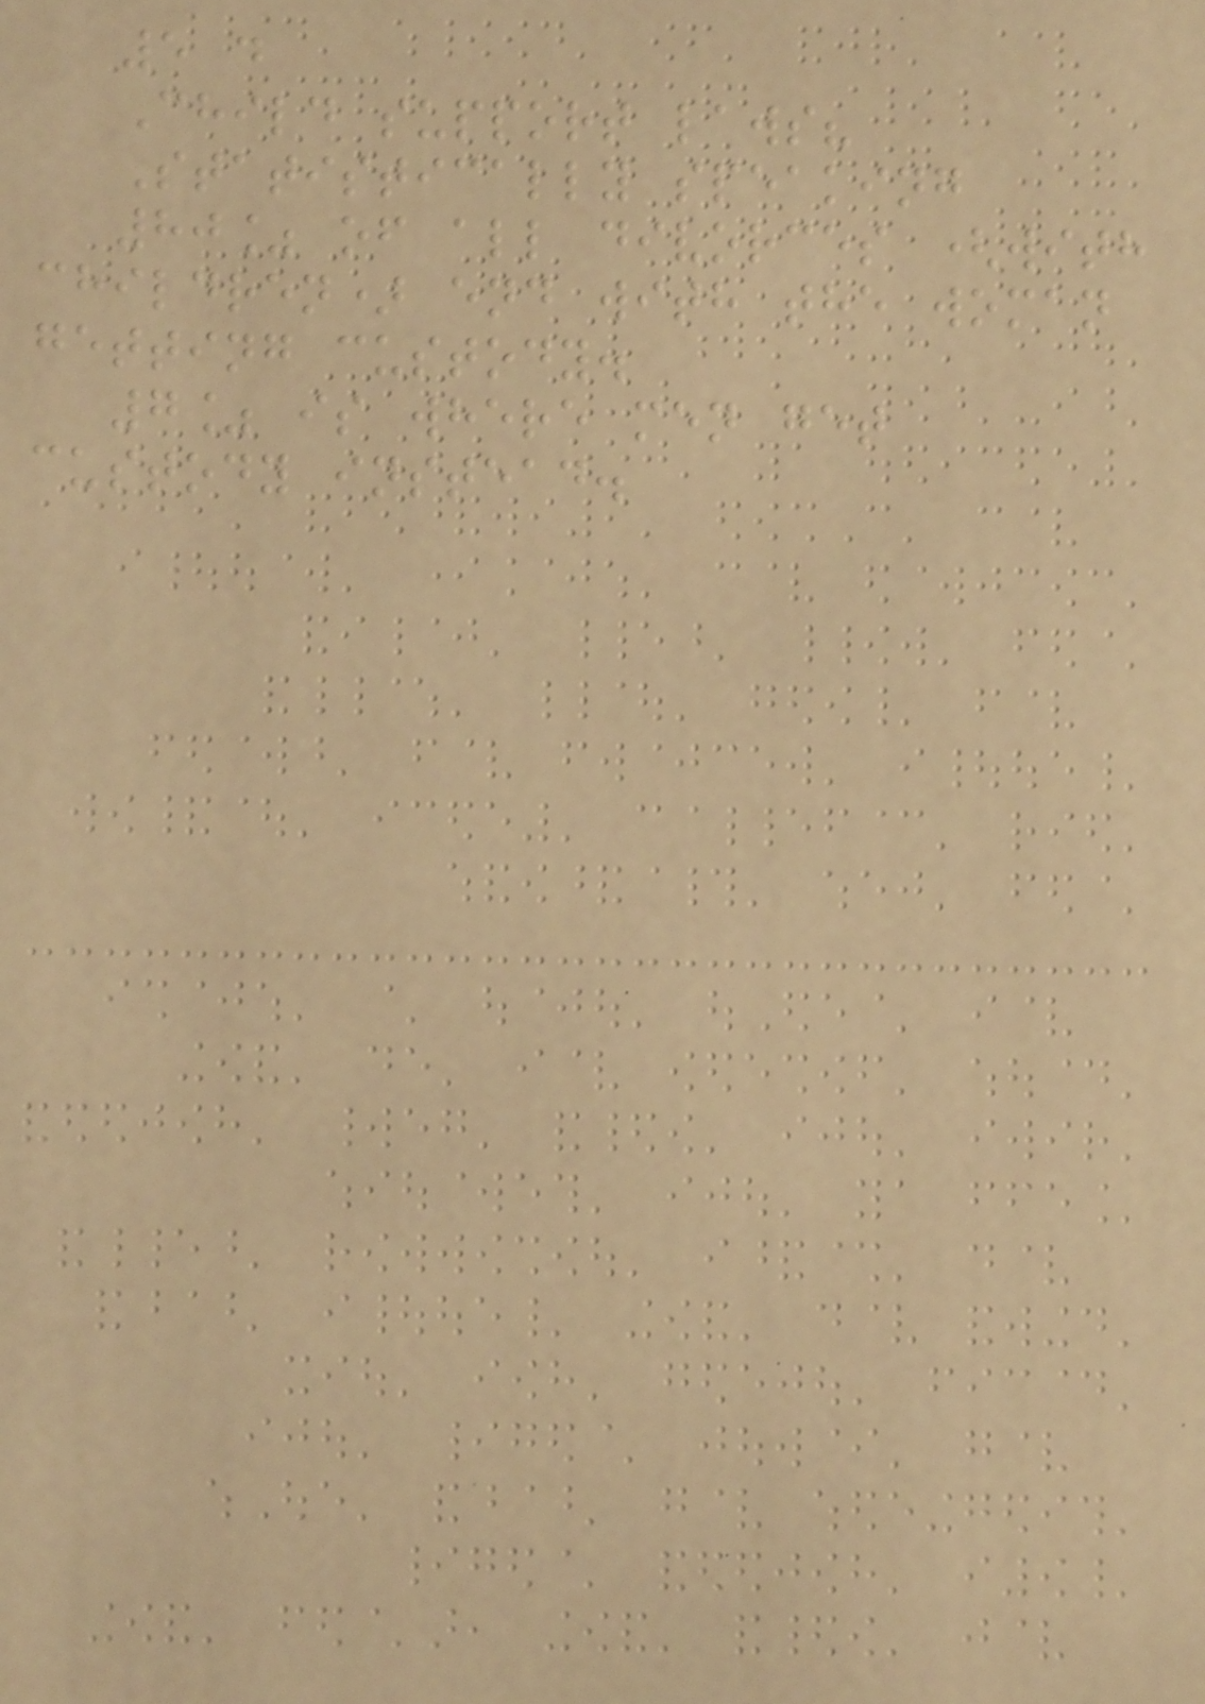5 d
Child support laws?
Statistically speaking
80% of all divorces (with
children) end with the woman
getting custody.
7% is where men get
custody instead.
